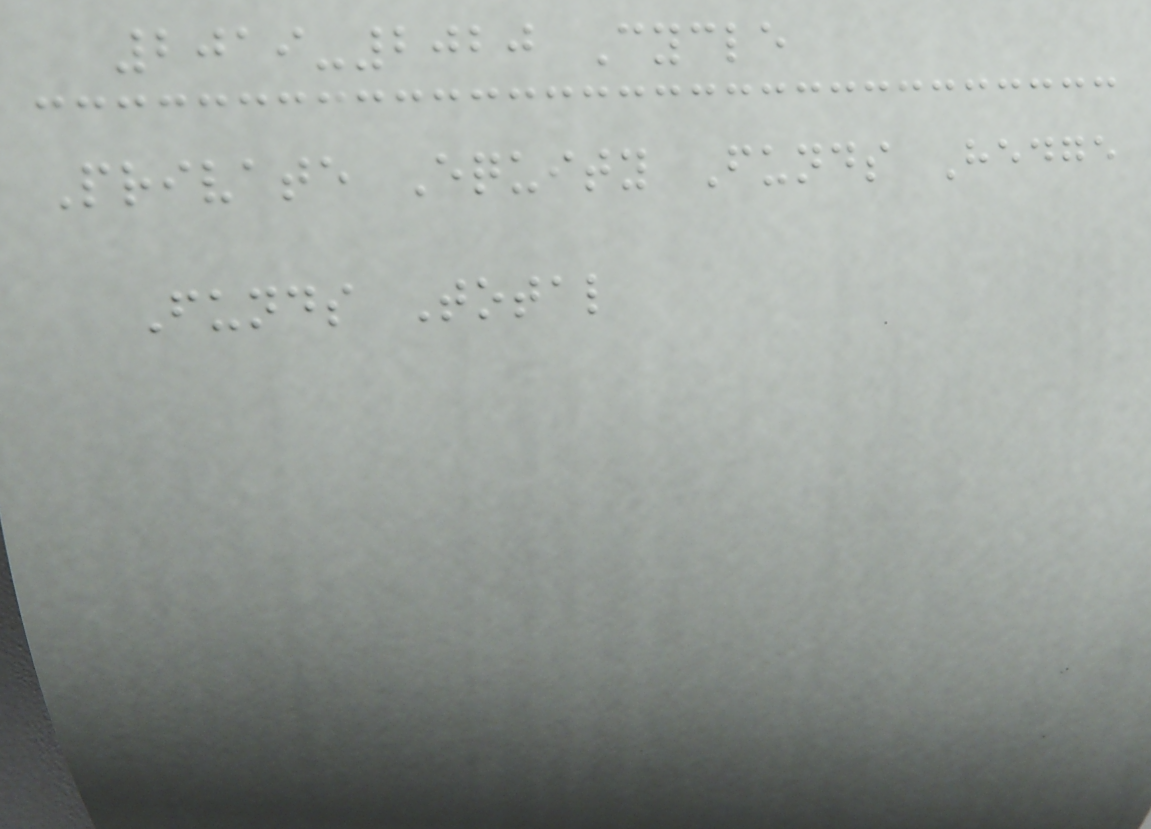2019-2020 Cycle
Private Equity Funds Hedge
Funds Total
